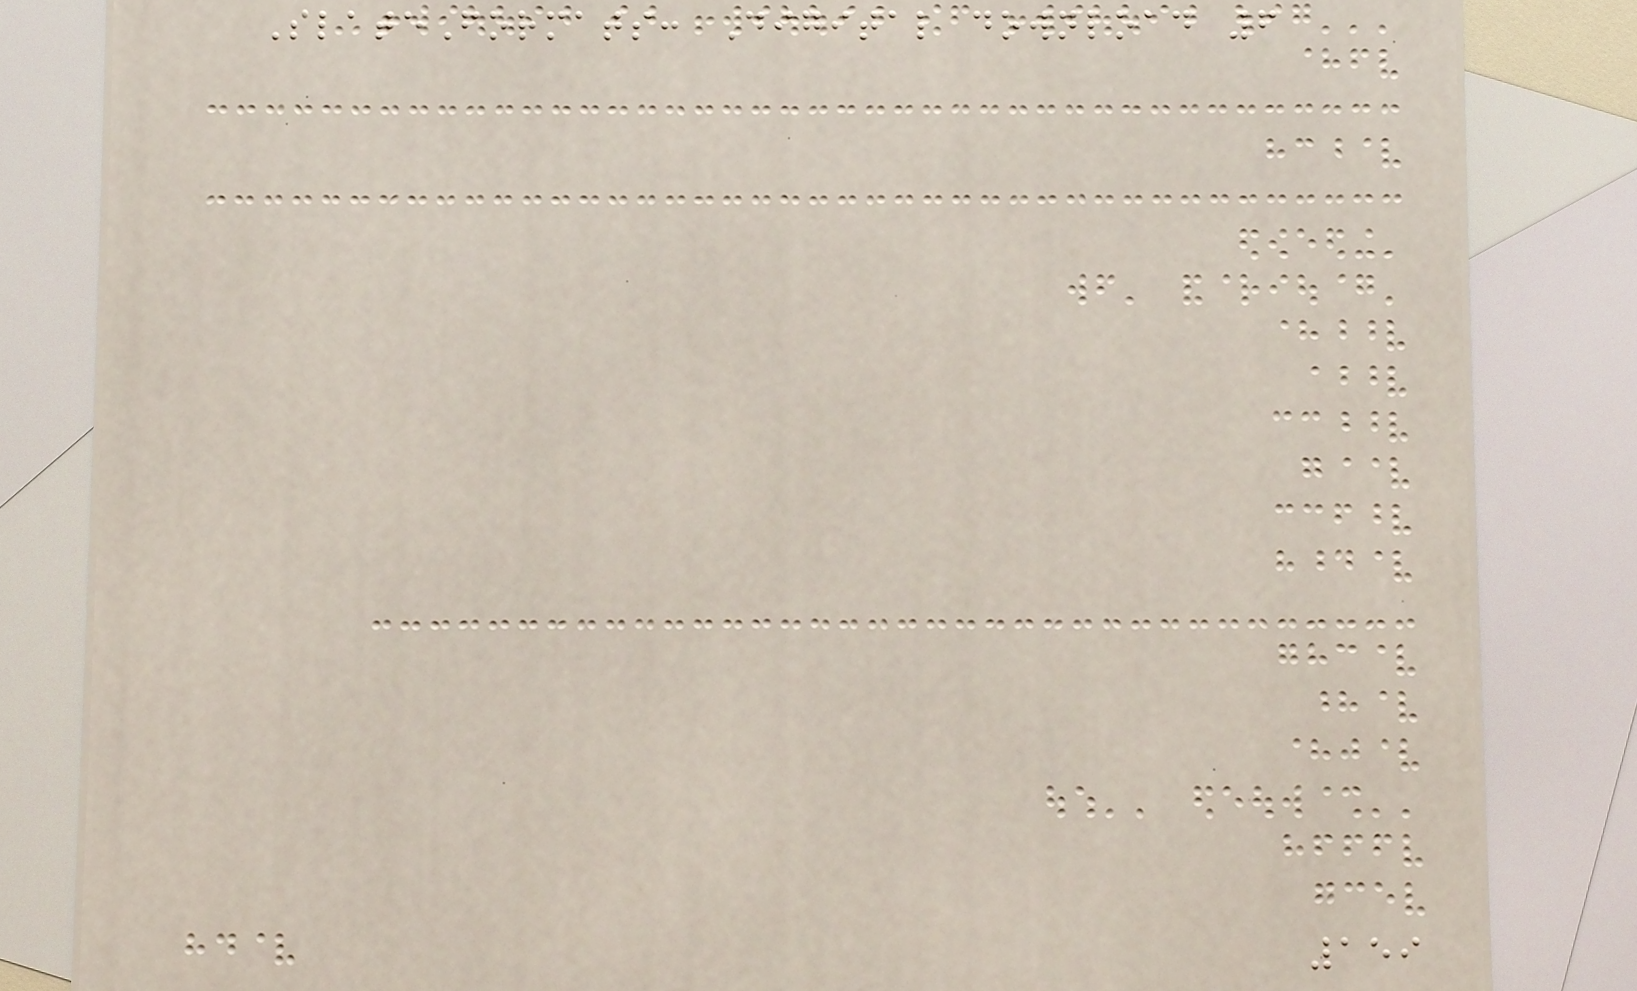SlateFormats: Digital download 6
159
